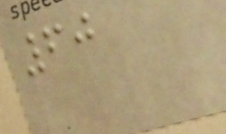60
